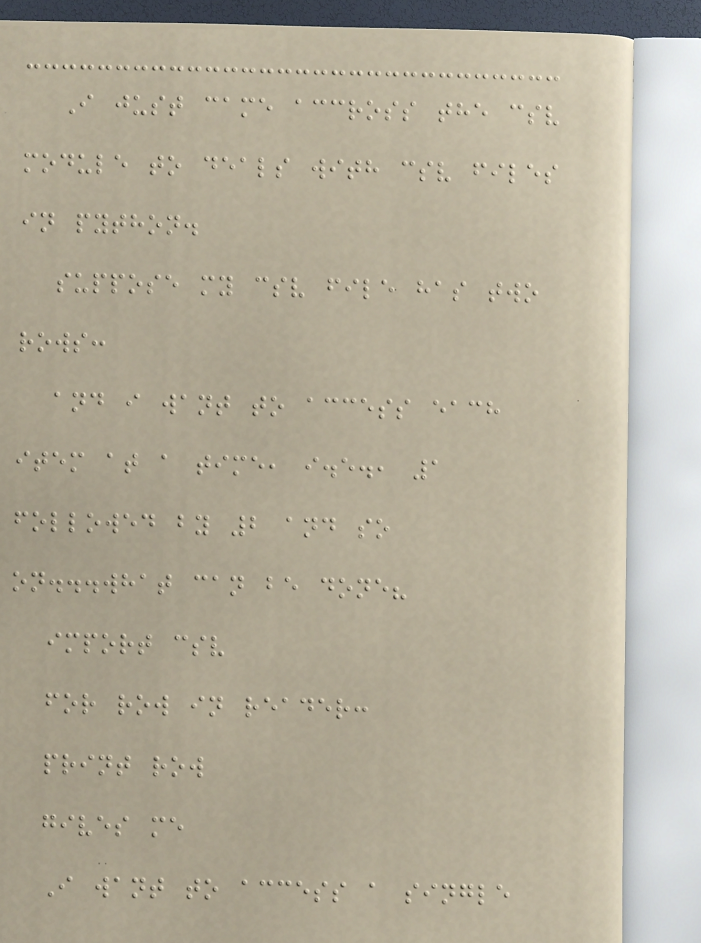I just came accross the csv
module to deals with csv files
in python.
suppose my csv file has two
rows:
and i want to access each
item at a time, i.e., 1
followed by 2 and so
on...what can be done?
import csv
for row in reader:
print row
gives me
I want to access a single
